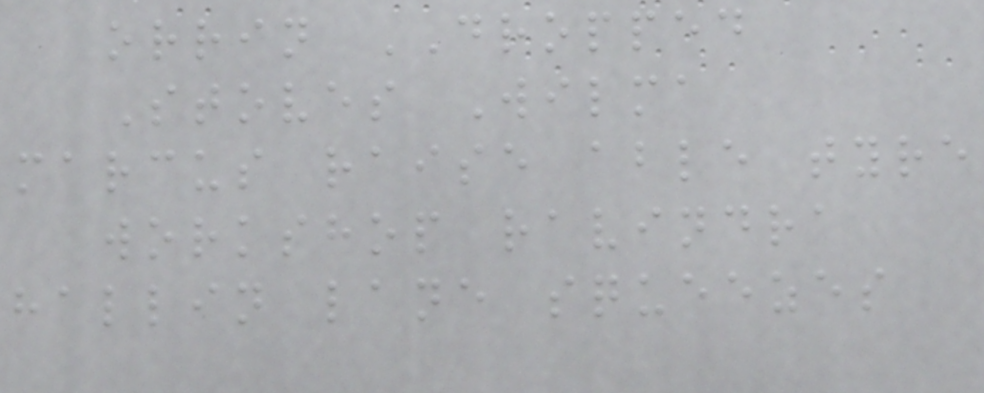orrin DROPPED
Stoves Wilma
marcus raise able tyre
workshop ravindra
hallin lane squeezes
